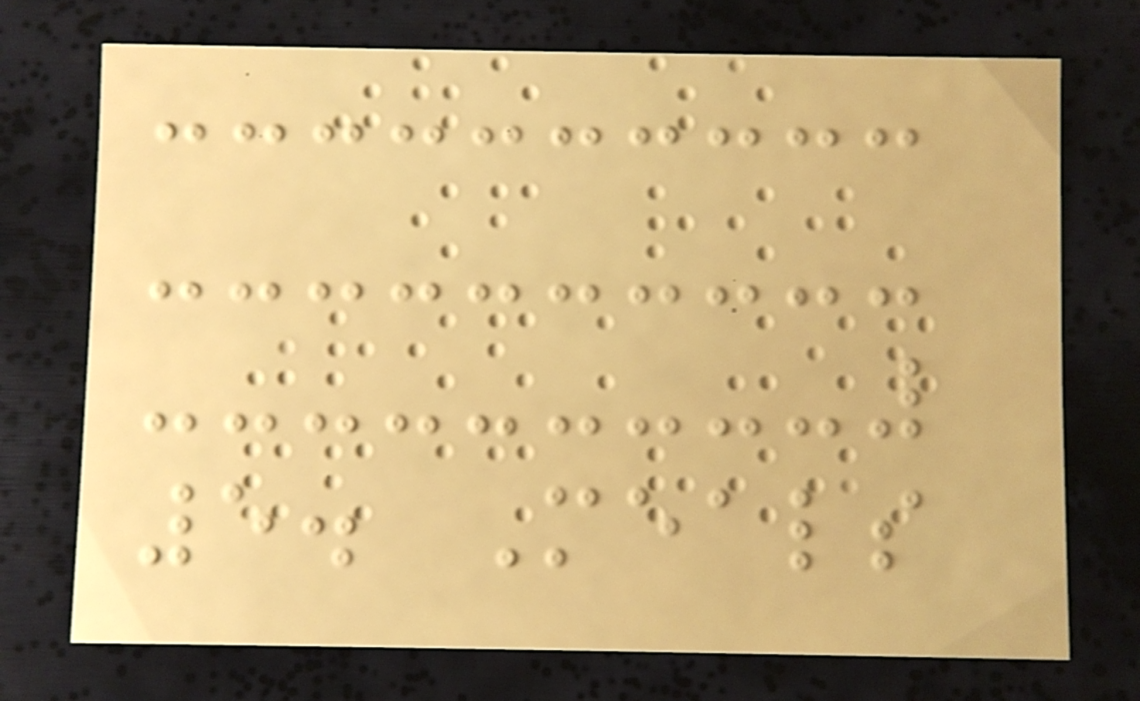5. Meals
